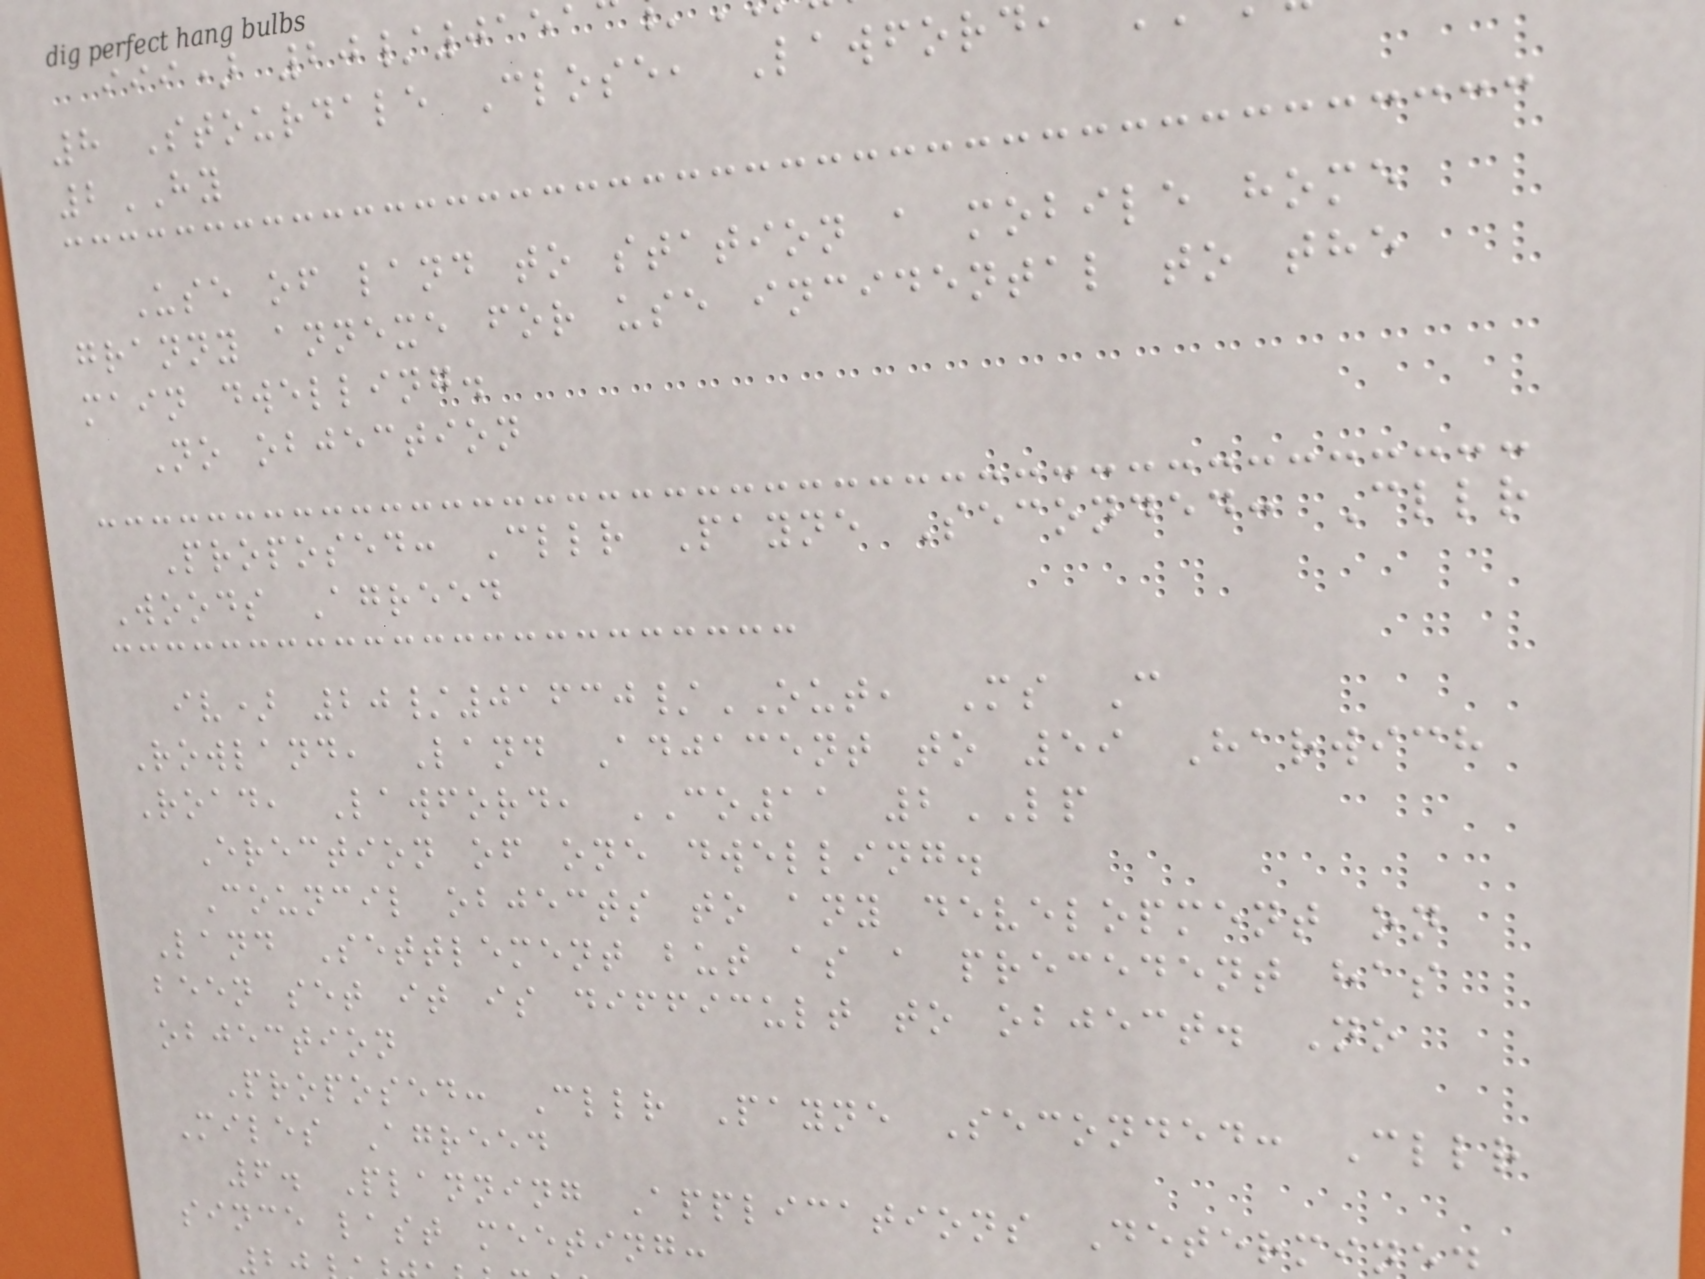iii) 20/0151
8 Stourdale Close, Lawford
2HY
Use of land to station a mobile home
granny annexe for use incidental to the
main dwelling.
No objection
Proposed: Cllr Payne Seconded: Cllr
Woods Agreed
iv) 20/01630/OUT, Ms C
Rowland, Land Adjacent to 59 Harwich
Road, Lawford, CO11 2LP
Erection of one dwelling.
Council objects to any development on
Land Settlement but as a precedent has
been set it is difficult to object. No
objection
Proposed: Cllr Payne Seconded: Cllr
Miles Agreed
6. Planning Applications Determin
since last meeting:
